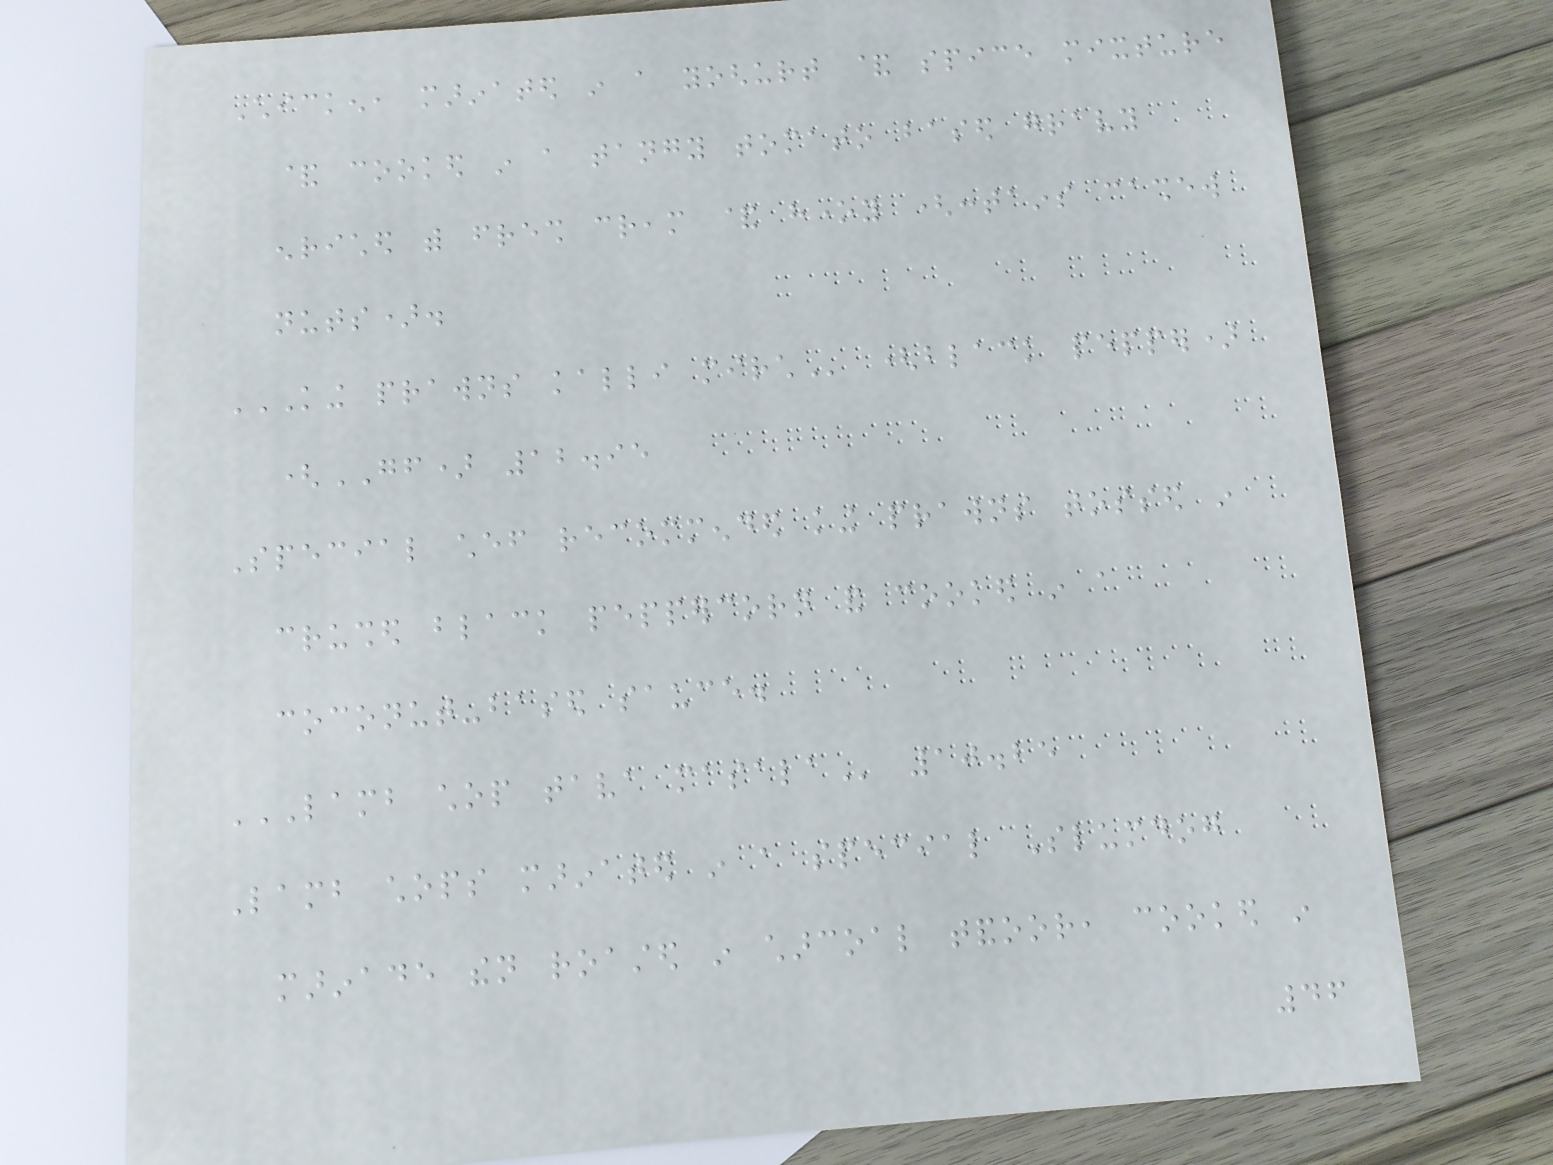Chicken, marinated in a yoghurt & spice mixture
& cooked in a tangy tomato based gravy
enriched with fresh cream & honey (contains cashew
nuts).
KING PRAWNS KALLI MIRCH (black pepper)
(GF) 12.95
Special chef recommended king prawns tossed in
crushed black peppercorn and cooked in a
coconut-based sauce.
LAMB CHOP TAVA MASALA 10.25
Lamb chops marinated in a special Slumdog
marinade then roasted in charcoal tandoor, cooked in
46
